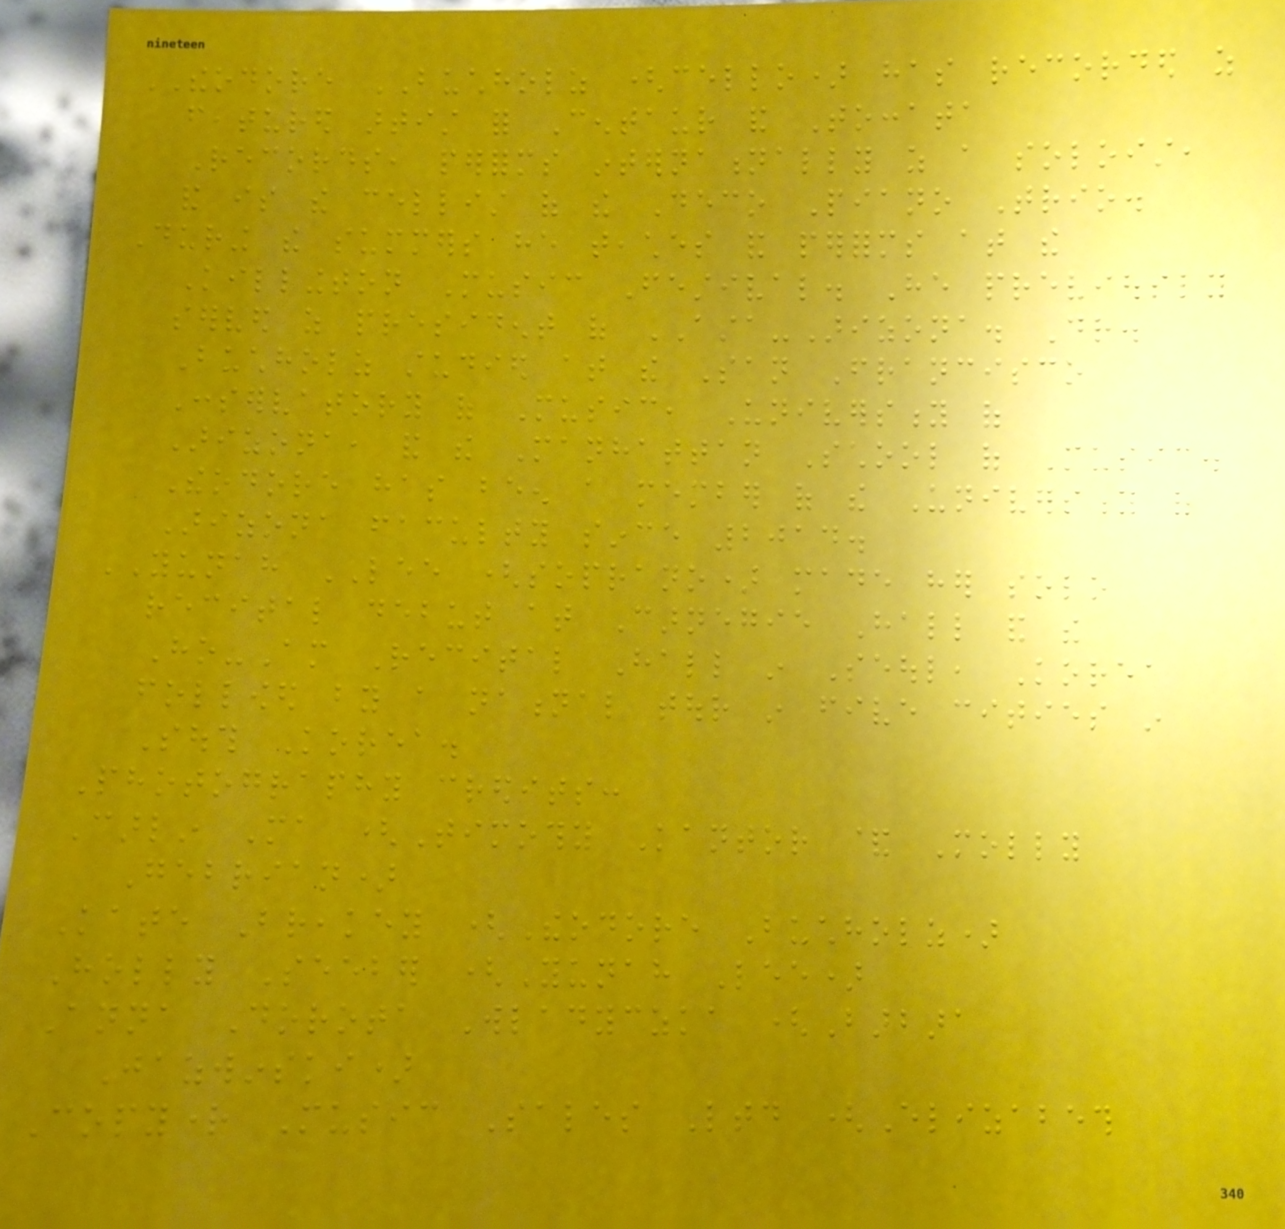THEODORE BUCHHOLZ (cello) has recorded as
featured artist for Centaur and Toccata
Records, performs internationally as a soloist,
and is the cellist of the Deco Piano Trio.
During the summers he teaches and performs at the
Killington Music Festival. He previously
served as president of ASTA-Arizona. Dr.
Buchholz studied at the San Francisco
Conservatory of Music, University of
Arizona, and the Manhattan School of Music.
Theodore has been a member of the University of
Arizona faculty since 2014.
YUNAH LEE (soprano) made her solo
recital debut at Carnegie Hall and the
Ho-Am Recital Hall in Seoul, Korea
followed by a national tour in five cities in
South Korea.
Photography credits:
Carlin Ma (Timothy Kantor & Molly
Gebrian)
Kate Breakey (Theodore Buchholz)
Holly Seeber (Yunah Lee)
Anna Dorota Wladyczka (Barbara
Jazwinski)
Copyright Music Sales Ltd (Elizabeth
